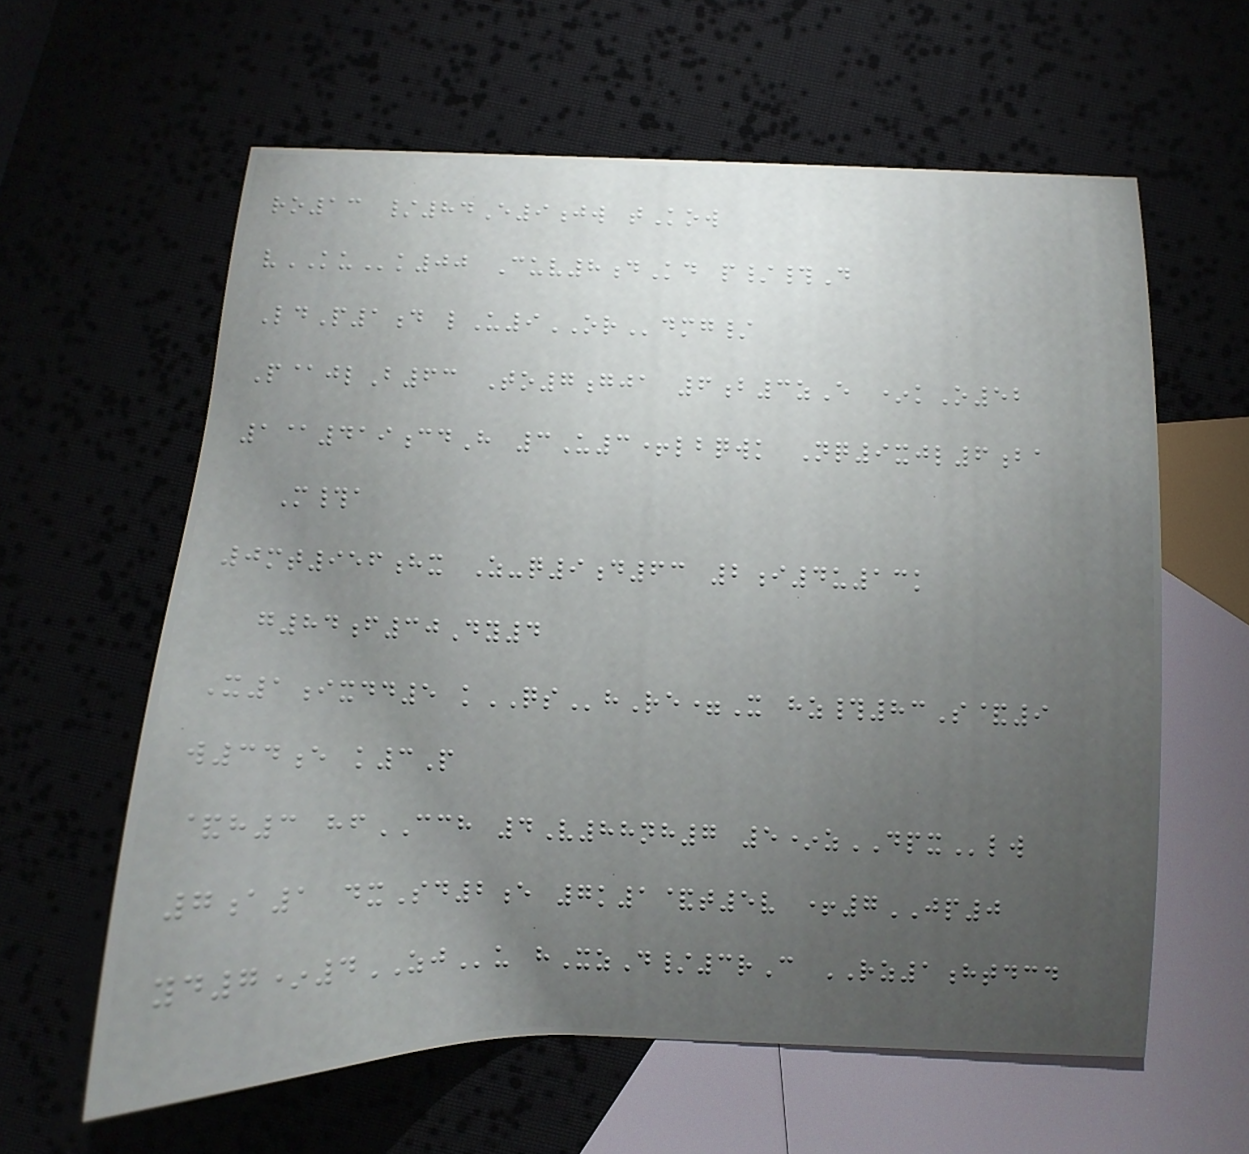ro13 /84E9jw tKow
vKUk00 Cuv8dKd p/#D
LdP1d lU9ORdmg/
P@jlB63 To7gja 6b3zE *kO52
1@419cdH 3U3+lbqwk Nq9xjl6ba
M#a
0mt956hx Z-q9d63 2i4u13k
g84f30Dy4
X1ixdd5 kQShRe=X hz#83S&9
w34e k3P
&h3 hfCCH 4V88nh7 5*zDPXlw
7a1 dxSd2e 7k1&t5v +7JP0
yd7*4ZJu hXzD/3rC RZ1htdcd
